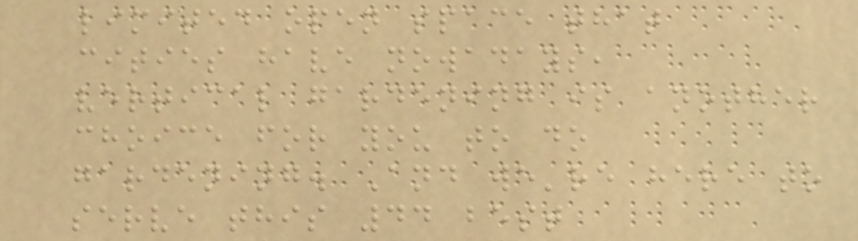limited open space that
cities have nowadays,
vertical gardening is another
choice for you to do
gardening. And we're here to
serve this 44 best
